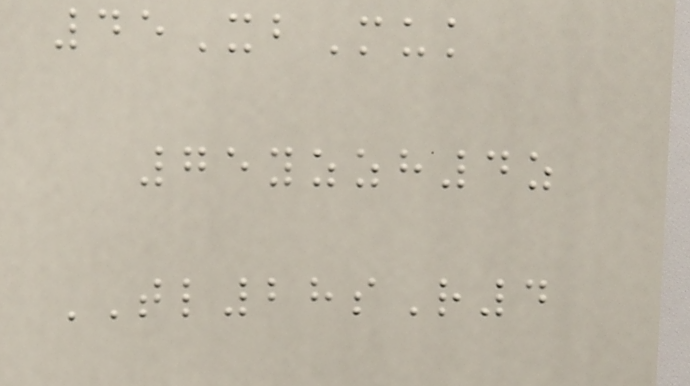45XbMuk
75yzzh4z
TL28sR4
